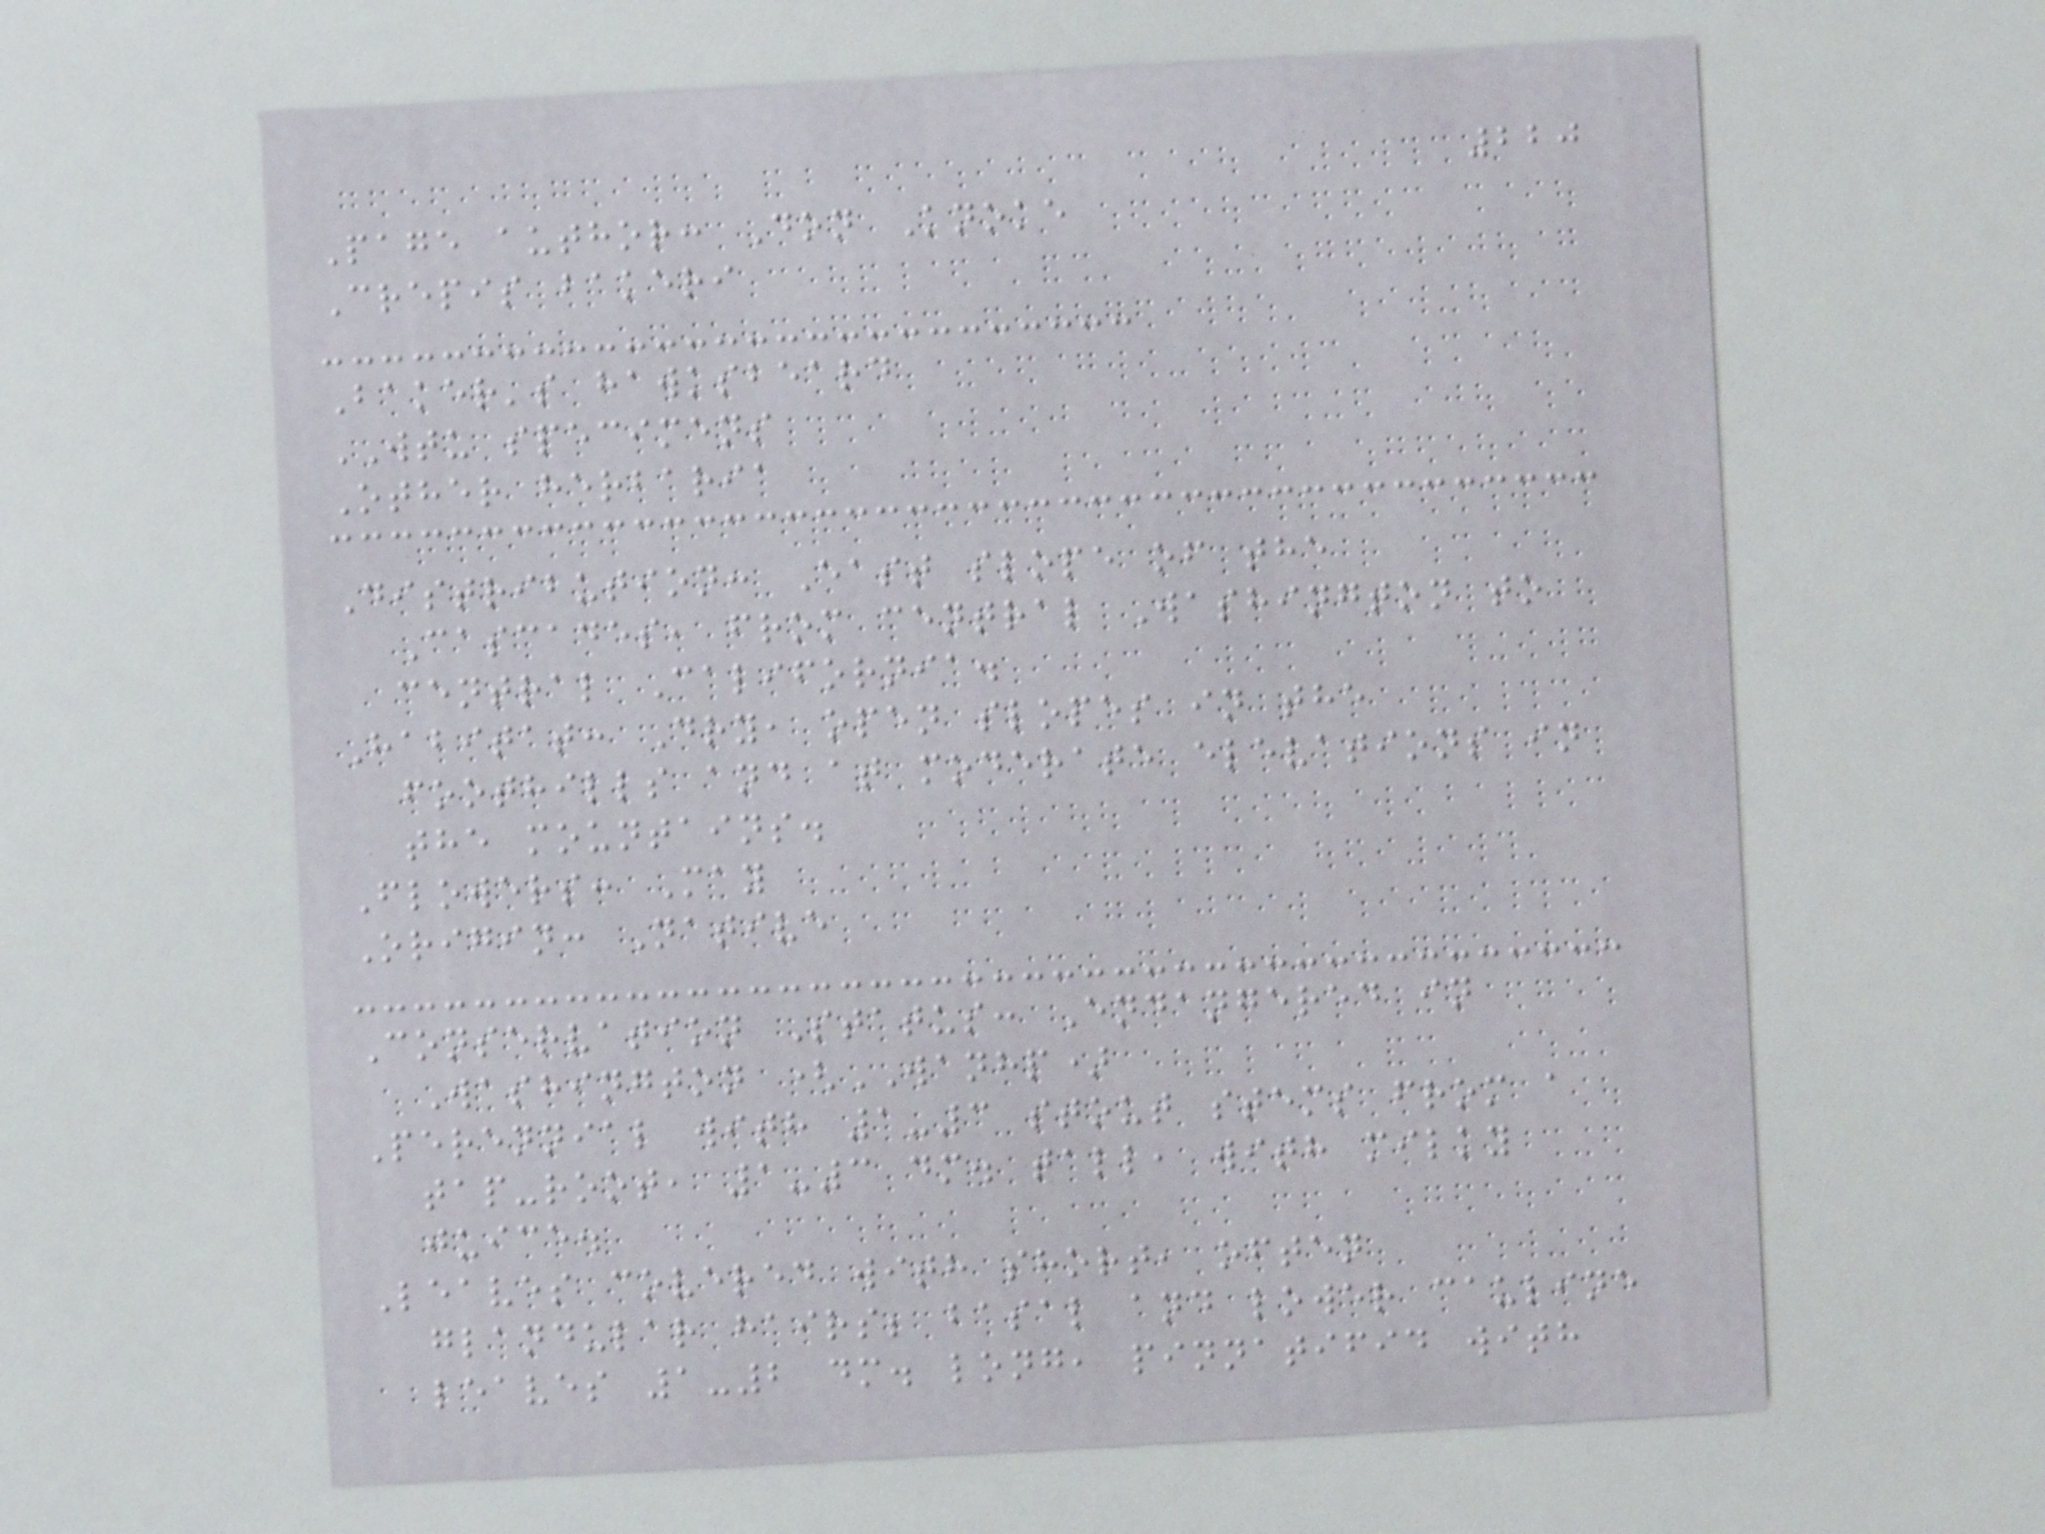220
Page author: Don Knoke
Crepis bakeri
Baker's hawksbeard
WTU specimens
Other herbaria
Distribution: East slope of the
Cascades, from central Washington to
central California.
Habitat: Dry, open slopes in the
foothills and at moderate elevations in
the mountains.
Flowers: May
Origin: Native
Conservation Status: Endangered in
Washington (WANHP)
Perennial with 1-3 stout stems from a
tap-root, 1-3 dm. tall, with milky
juice.
Leaves covered with short, often
glandular hairs; basal and lower cauline
leaves 1-2 dm. long, pinnatifid with
